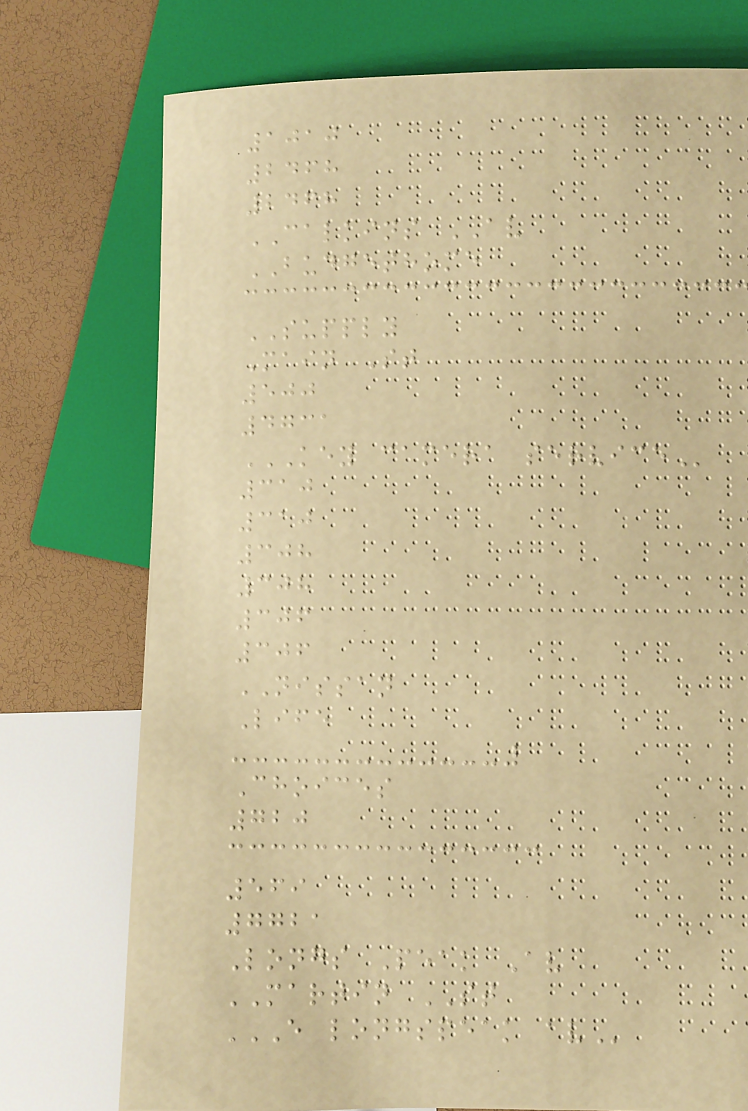1010
2468
2468
CALKINS AV
BUDGETHOME
SUPPLY
Main St
500
4731
KEY CAMERA SERVICE
310
310
308
308
306
306
NISSAN
Life
Choices
720
569
7721
Longs Peak Av
MARTIN ST
E LONGSPEAK AV
